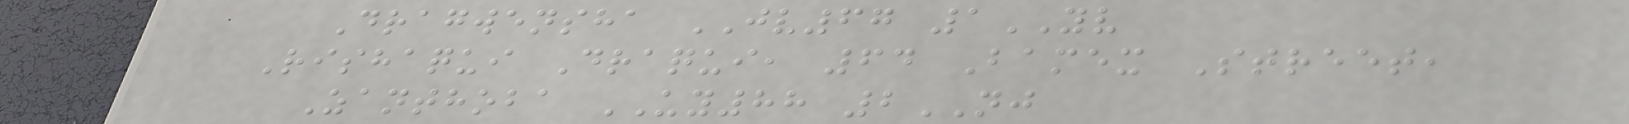Dragwensha JV67 1YV
Rishaqui Draqui, 64 Bamex Street,
Zanthoba UY88 2NJ
